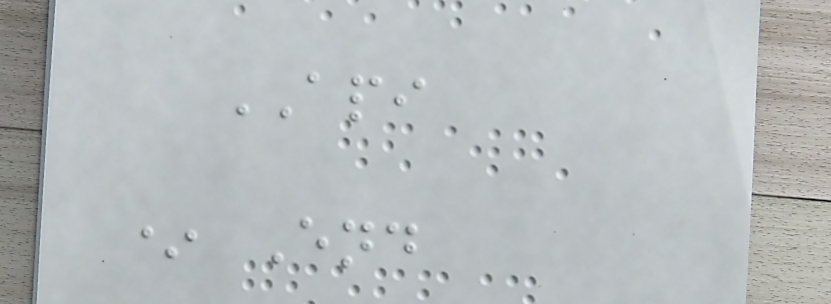API
* End
